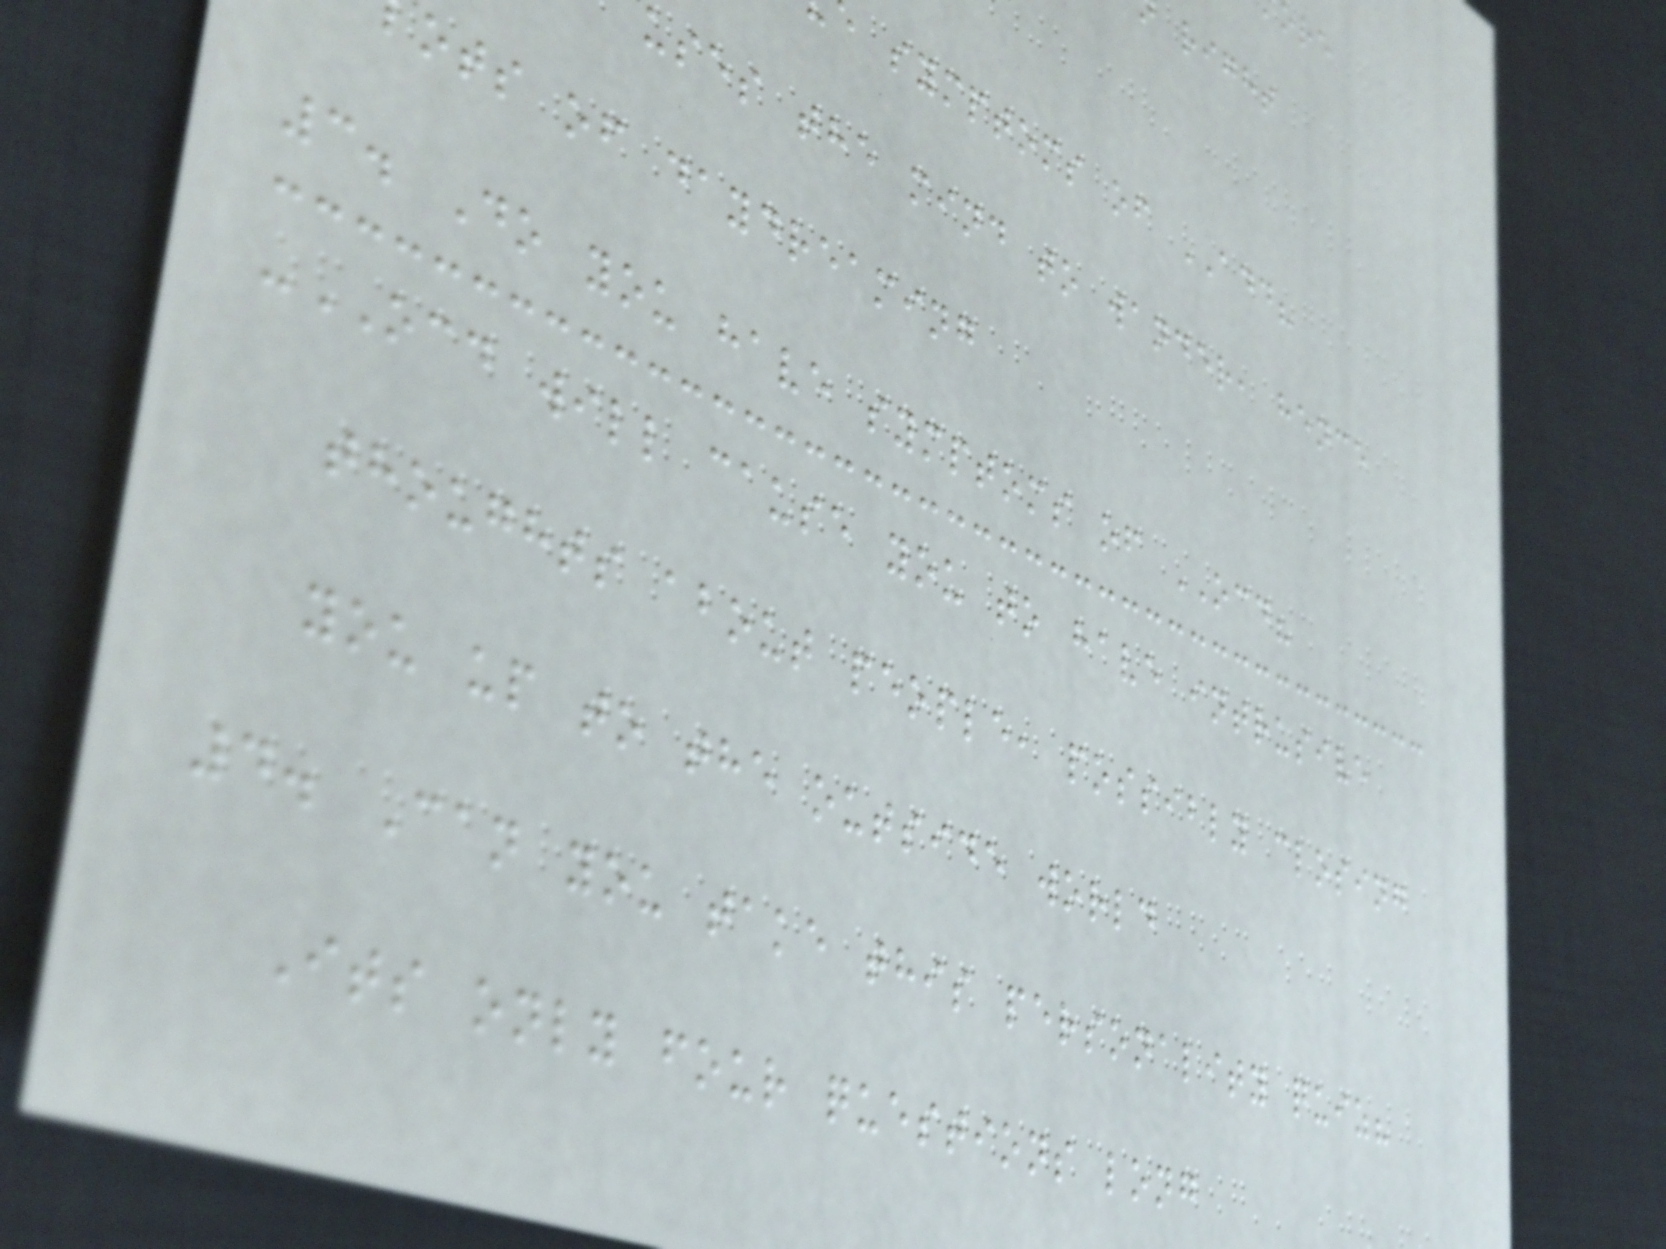symptoms of ADD?
uses the mind to wander, hence
ots of daydreaming
3. Do you have symptoms of OCD?
-OCD will cause you to have intrusive
thoughts about people, possibly closing
you up to the outside world
4. Can you take this personality quiz?
Its only four questions long
